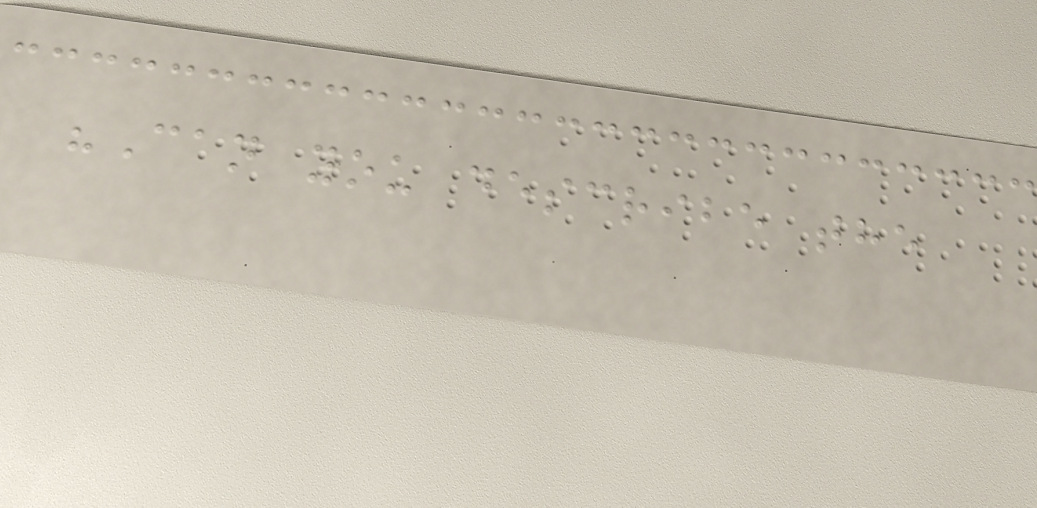"Can you describe the
